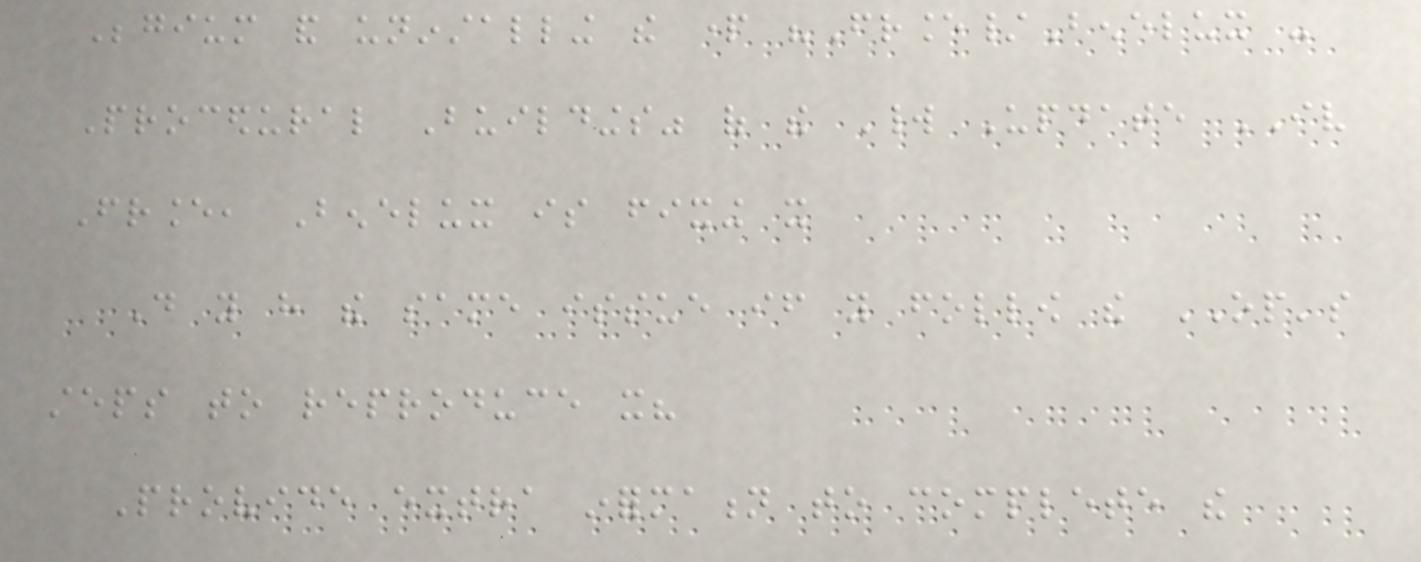Begium and uninstalling the part "France/Benelux -
Procedural Buildings" of the World Update IV
France, Benelux is fixing it
Do you have the same issue if you follow the OP's
steps to reproduce it?
Provide extra information to complete the
